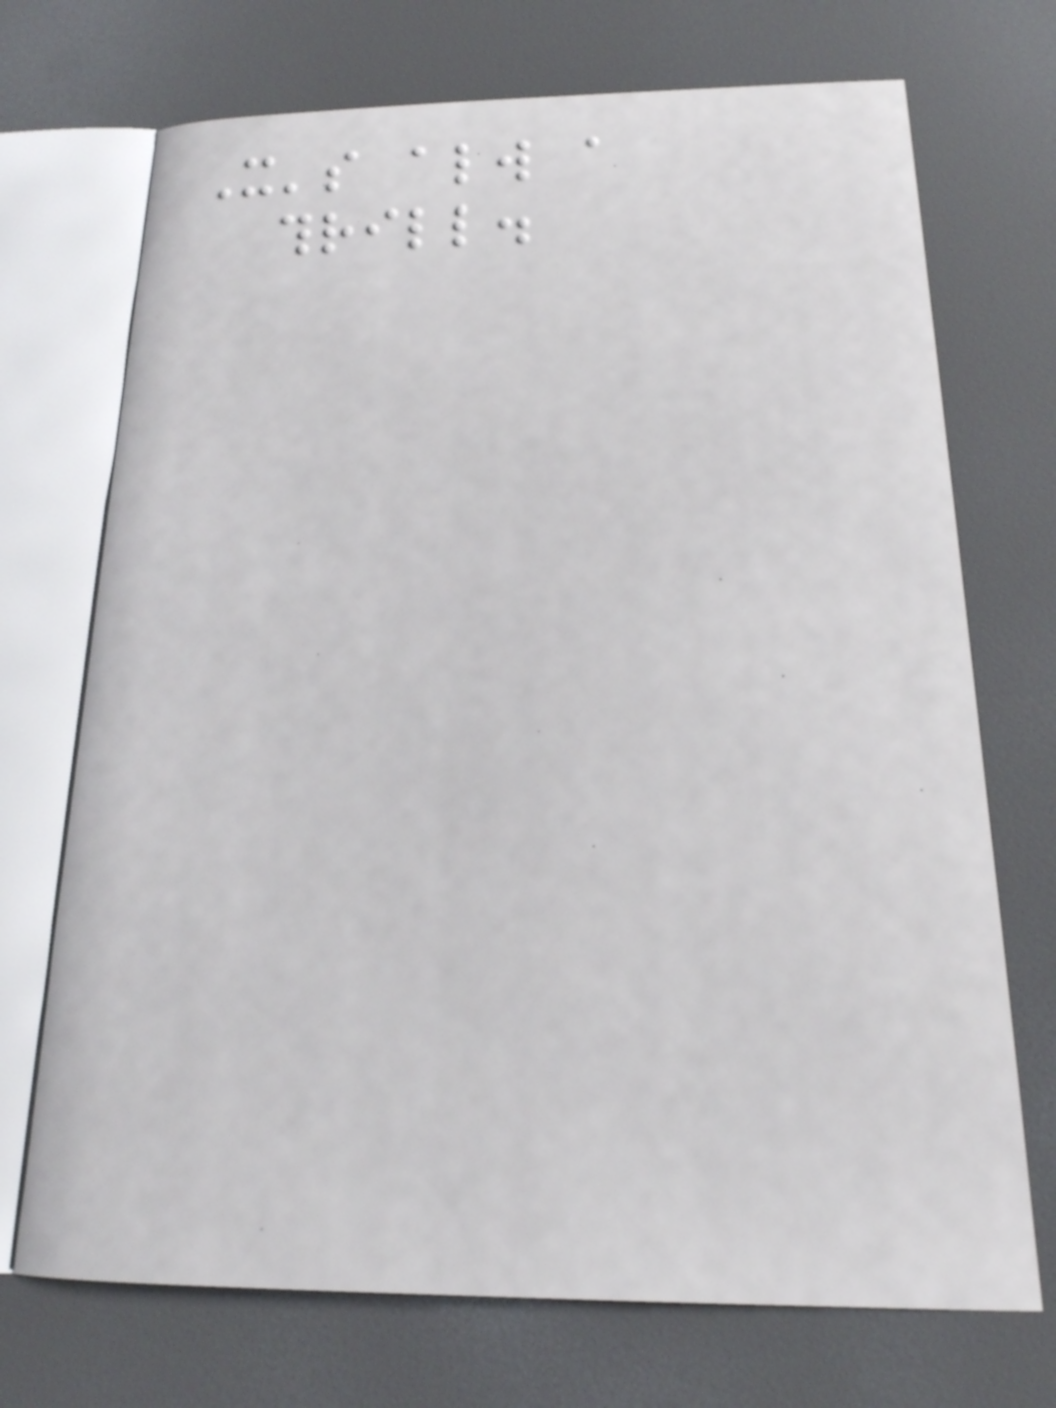It's always a
thrill.
